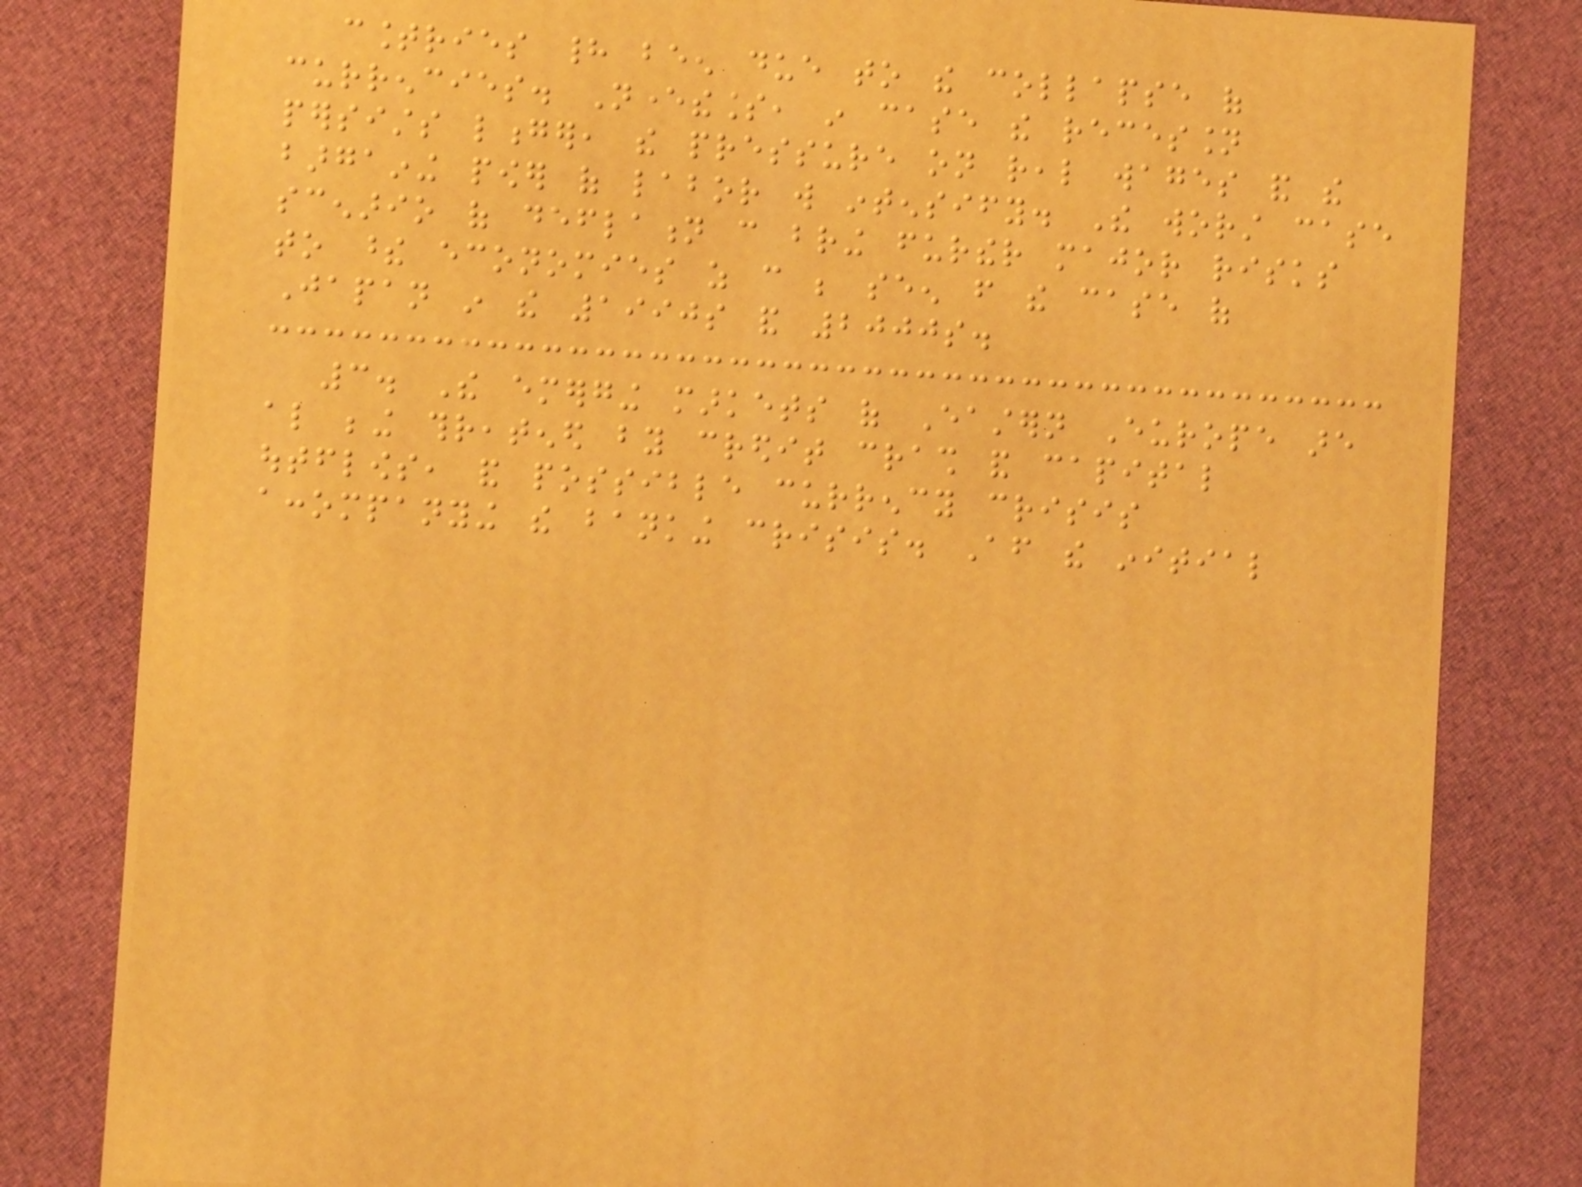countries had been due to the collapse of
currencies. Nevertheless, in case the recession
persists longer, the pressure on real wages and the
bargaining power of labor will intensify. The worst case
scenario of deflation can bring further major risks
to these economies as can be seen from the case of
Japan in the 1990s and 2000s.
3. The emerging markets of Eastern Europe are
also being threatened by credit crash and capital
outflows, and possible currency crisis
accompanying the banking crisis. After the initial
